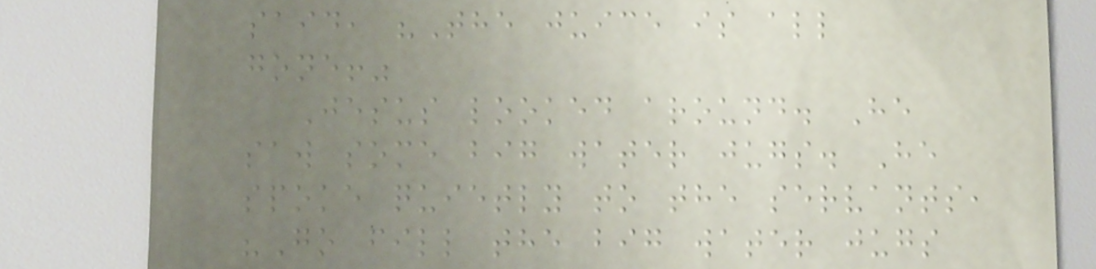said, "The juice is all
gone!"
Jesus looked around. He
saw some big water jugs. He
spoke quietly to the servants,
"Go fill the big water jugs
